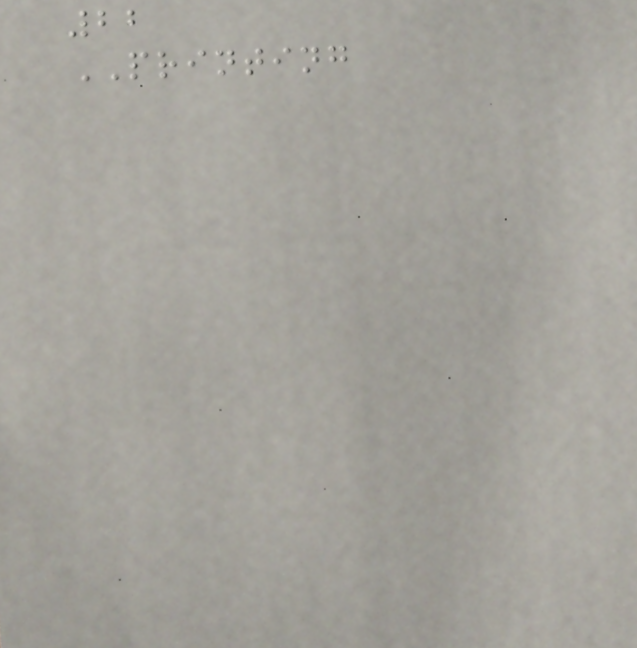22
PRINTING
